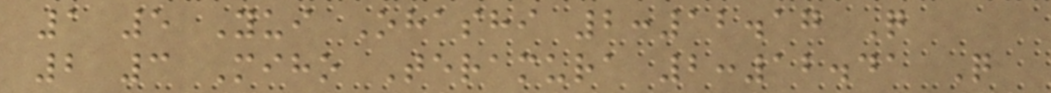1 5 Yui Ohashi 2:12.17 Q
2 3 Miho Teramura 2:12.41 Q
